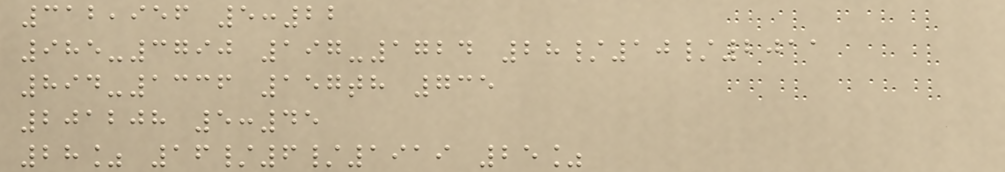312,956 5:22
985-3790 197-1724 28/10/2011
894-1336 157th 735
201208 5:45
28% 16/6/1919 25%
